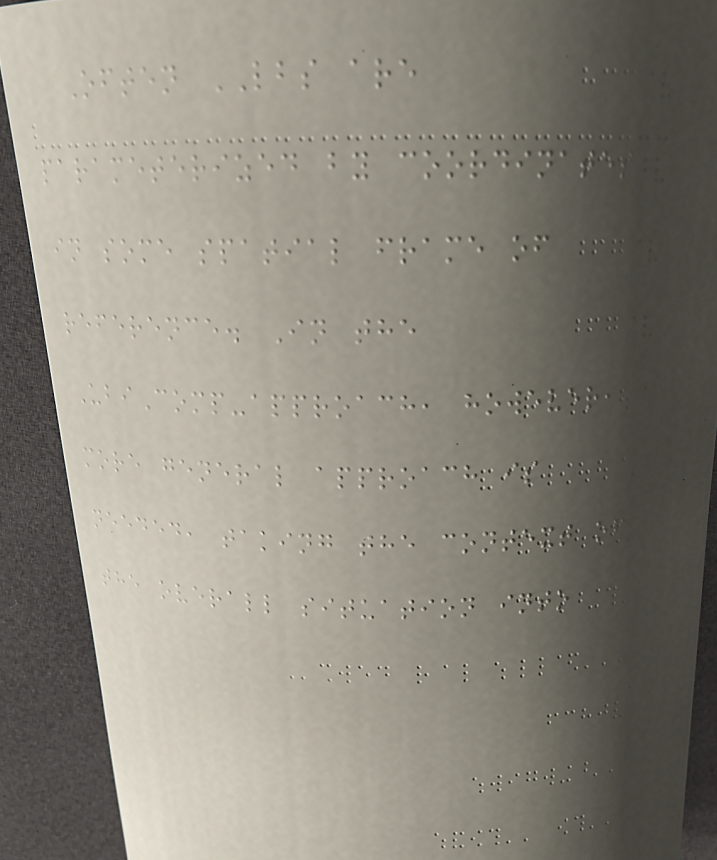Often LBS are
parameterized by coordinates
in some spatial frame of
reference. In the
UbiComp-approach, however, a
more general approach is
needed, taking the context of
the overall situation into
